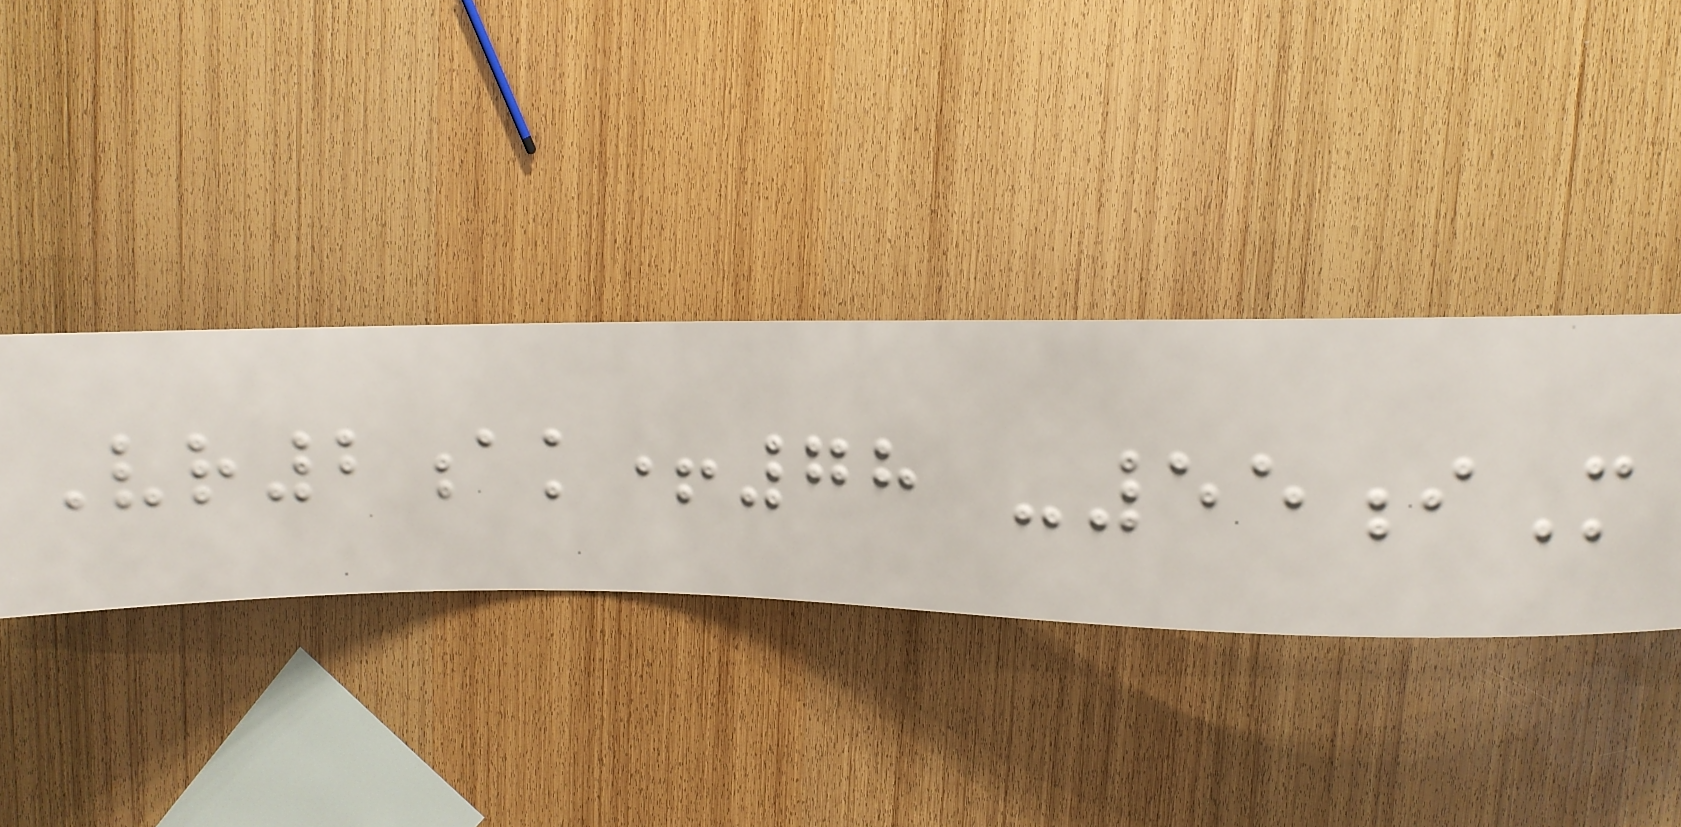Vr2ak+78 -55iM
